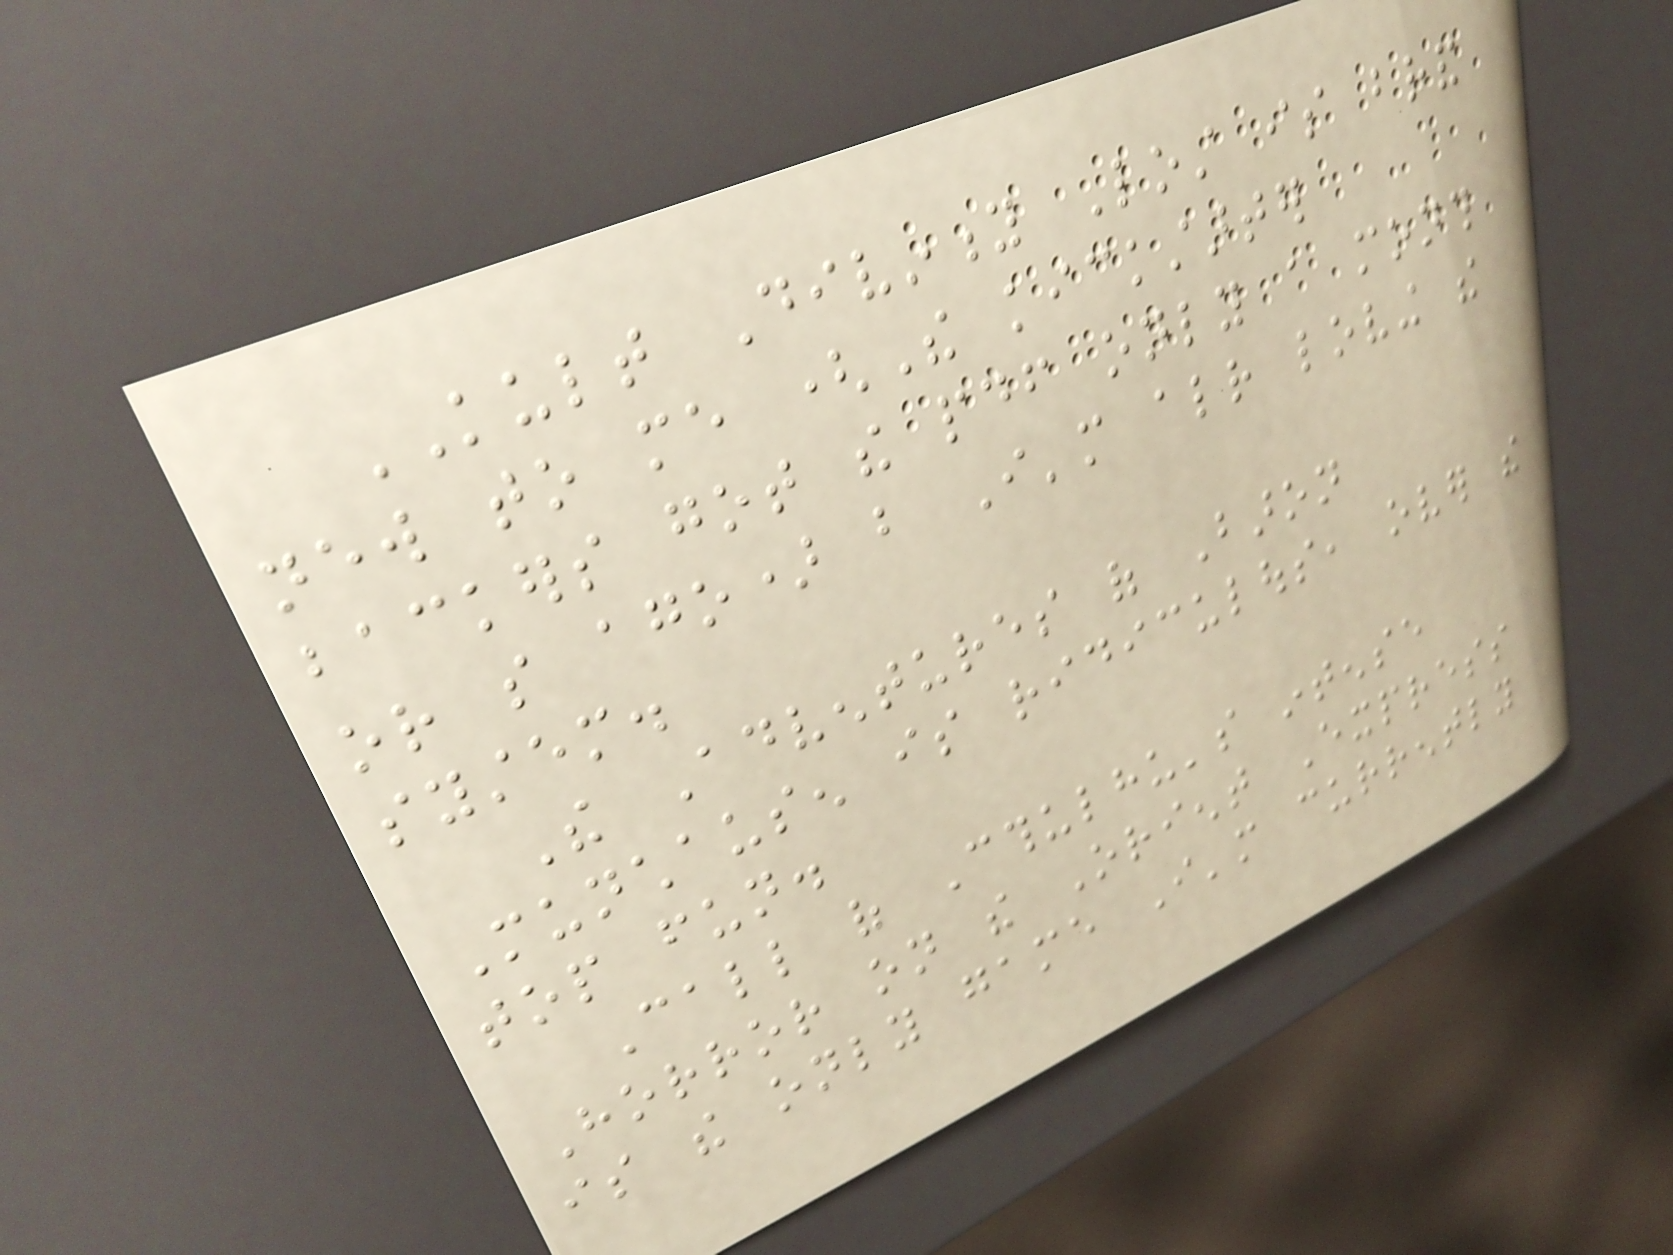KULT Divinity Lost is brand
new to me (The kickstarter
backers got the pdf only a month
or so ago) but I'm already loving the
system.
The Adventures of Baron
Munchausen is ridiculous, over the
top fun.
Call of Cthulhu's intense
Horror on the Orient Express
is the only game I'm currently
